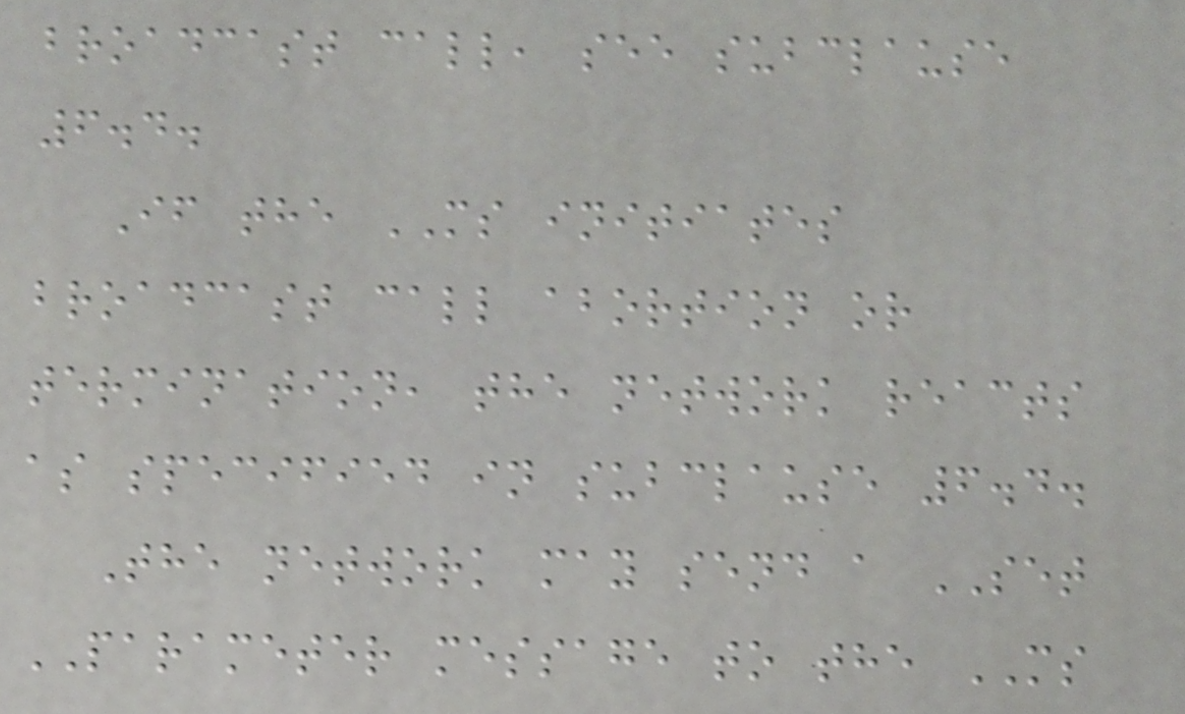broadcast call, see subclause
6.4.
If the MS initiates
broadcast call abortion or
termination, the network reacts
as specified in subclause 6.4.
The network may send a SET
PARAMETER message to the MS
